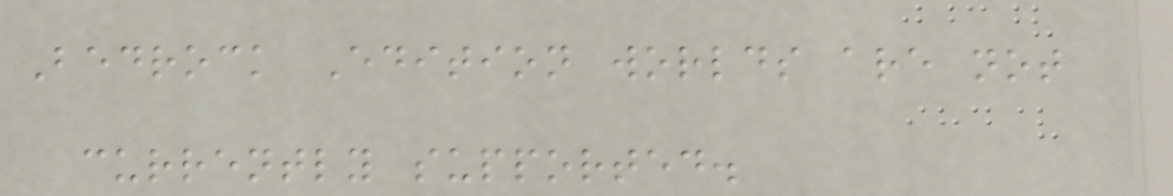Bedrock Edition worlds are not
currently supported.
